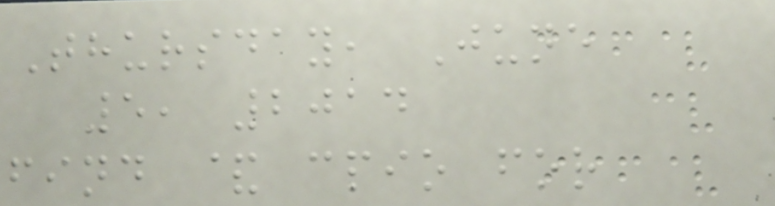Thursday, June
5, 2014
find & cpio for
